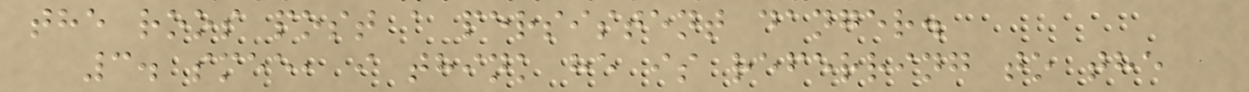the roos post a persistent danger.
3. smee, i think he is referring to the
